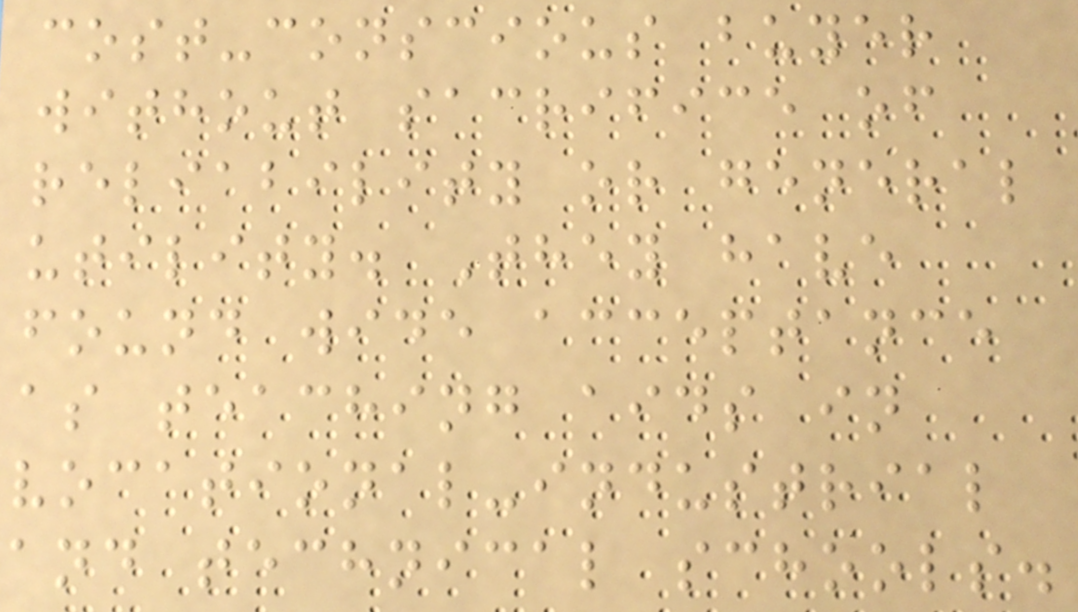cost-conscious buyer
without sacrifice of
reliability or general
utility. They have
found wide acceptance
as teaching aids in
vocational-industrial
and technical schools.
